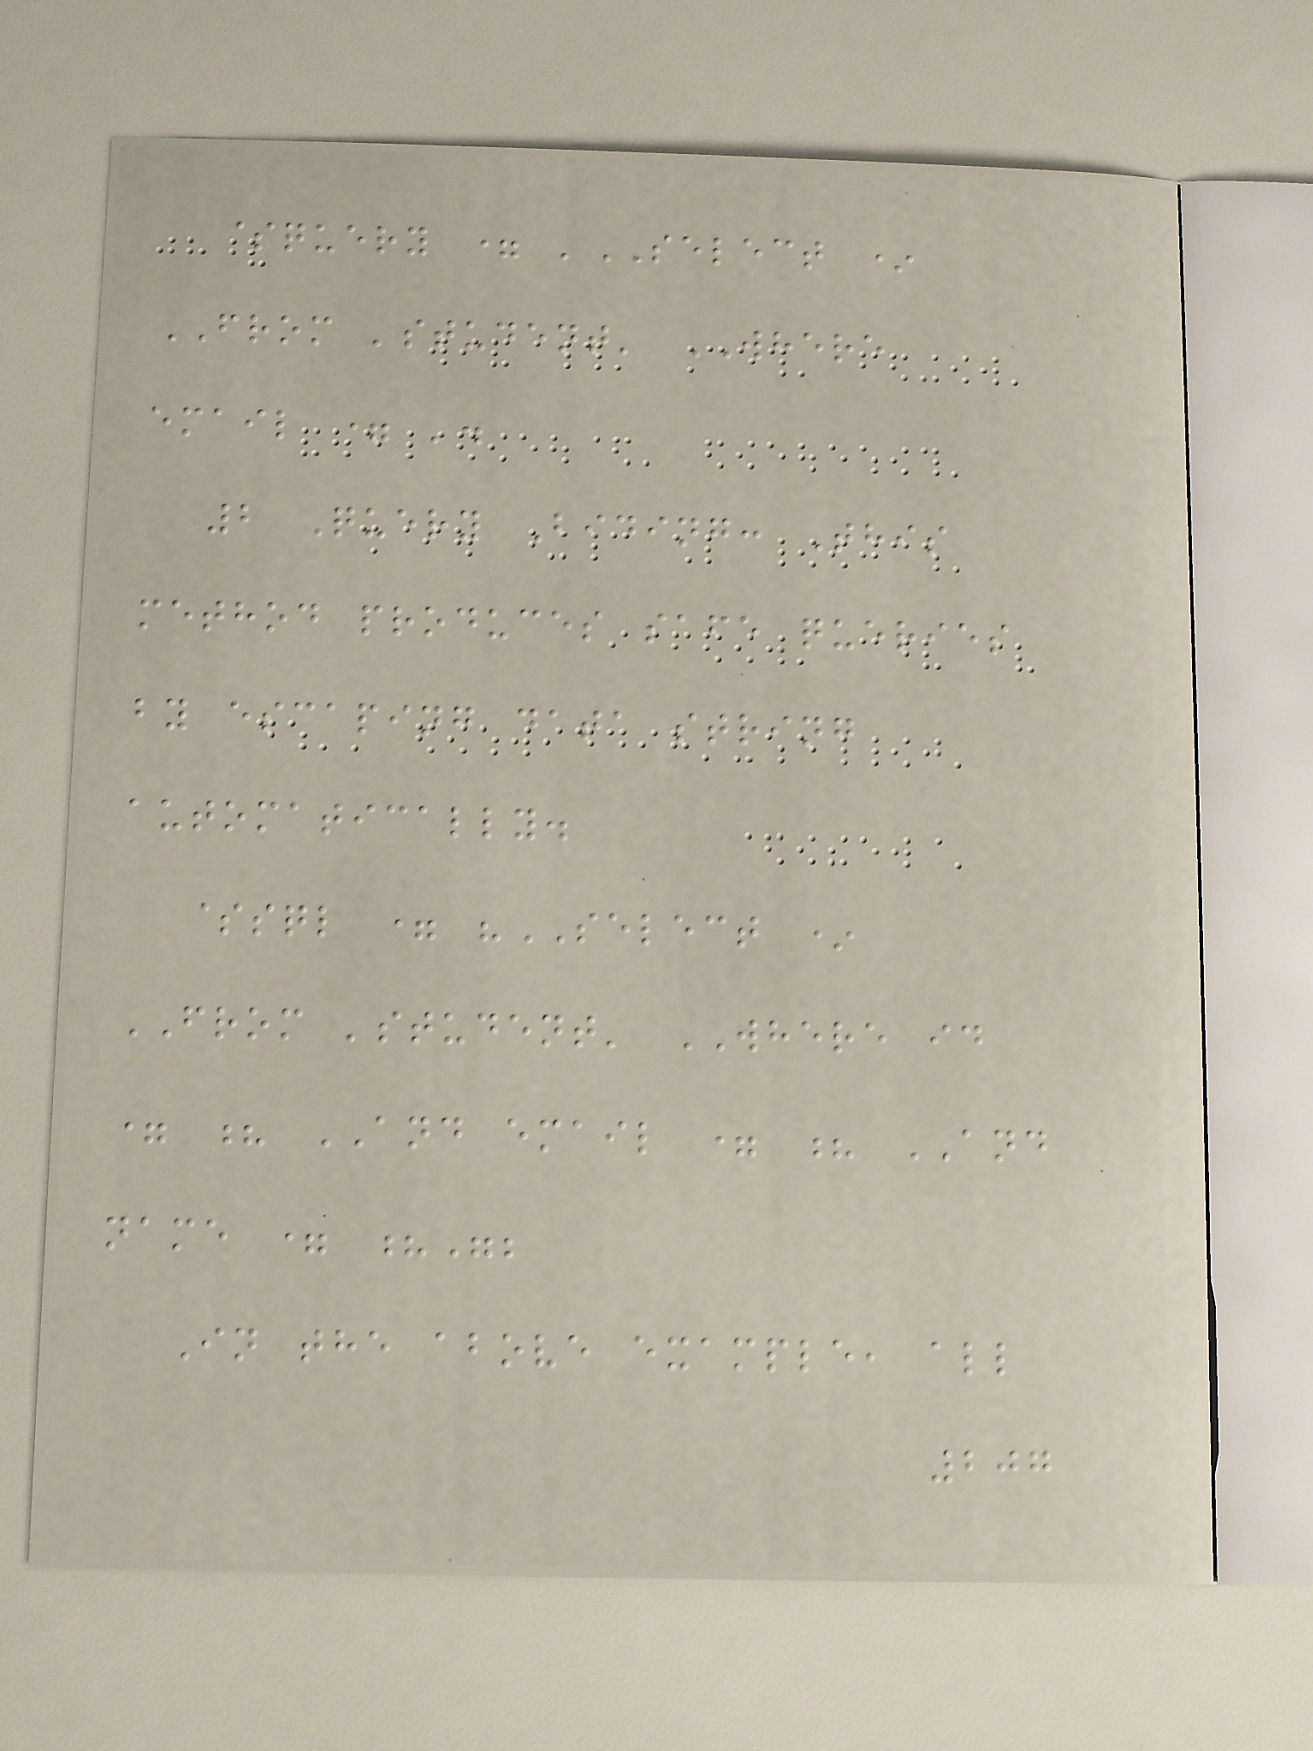$query = 'SELECT *
FROM 'student' WHERE
email = '.
2 Query Biding: This
method produces safe queries
by escaping data string
automatically.
$sql = "SELECT *
FROM 'student' WHERE id
= ? AND email = ? AND
name = ?";
In the above example, all
207
